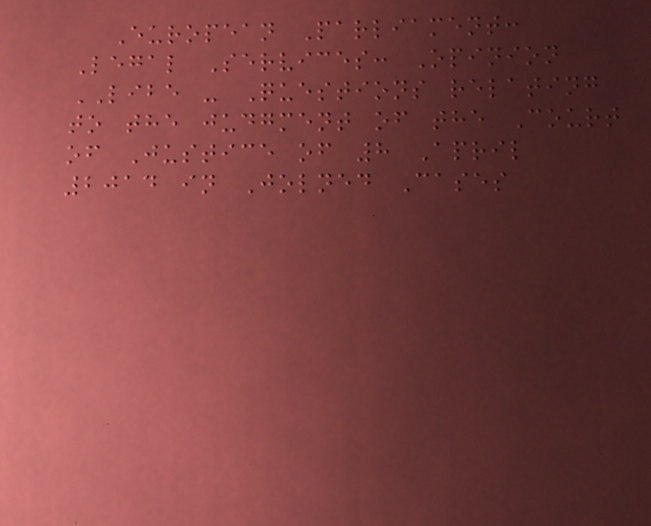European Parliament:
Legal Services: Opinion
LIBE - Questions relating
to the judgment of the Court
of Justice of 8 April
2014 in Jolned Cases
